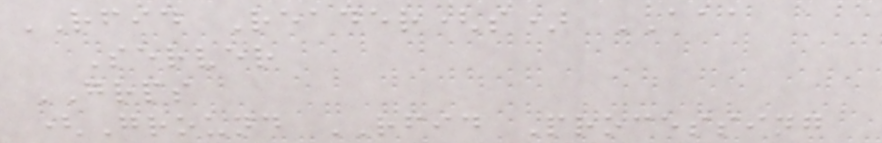RFID Reader(s) AAA
Server
GRPS
(Ground RFID Processing
